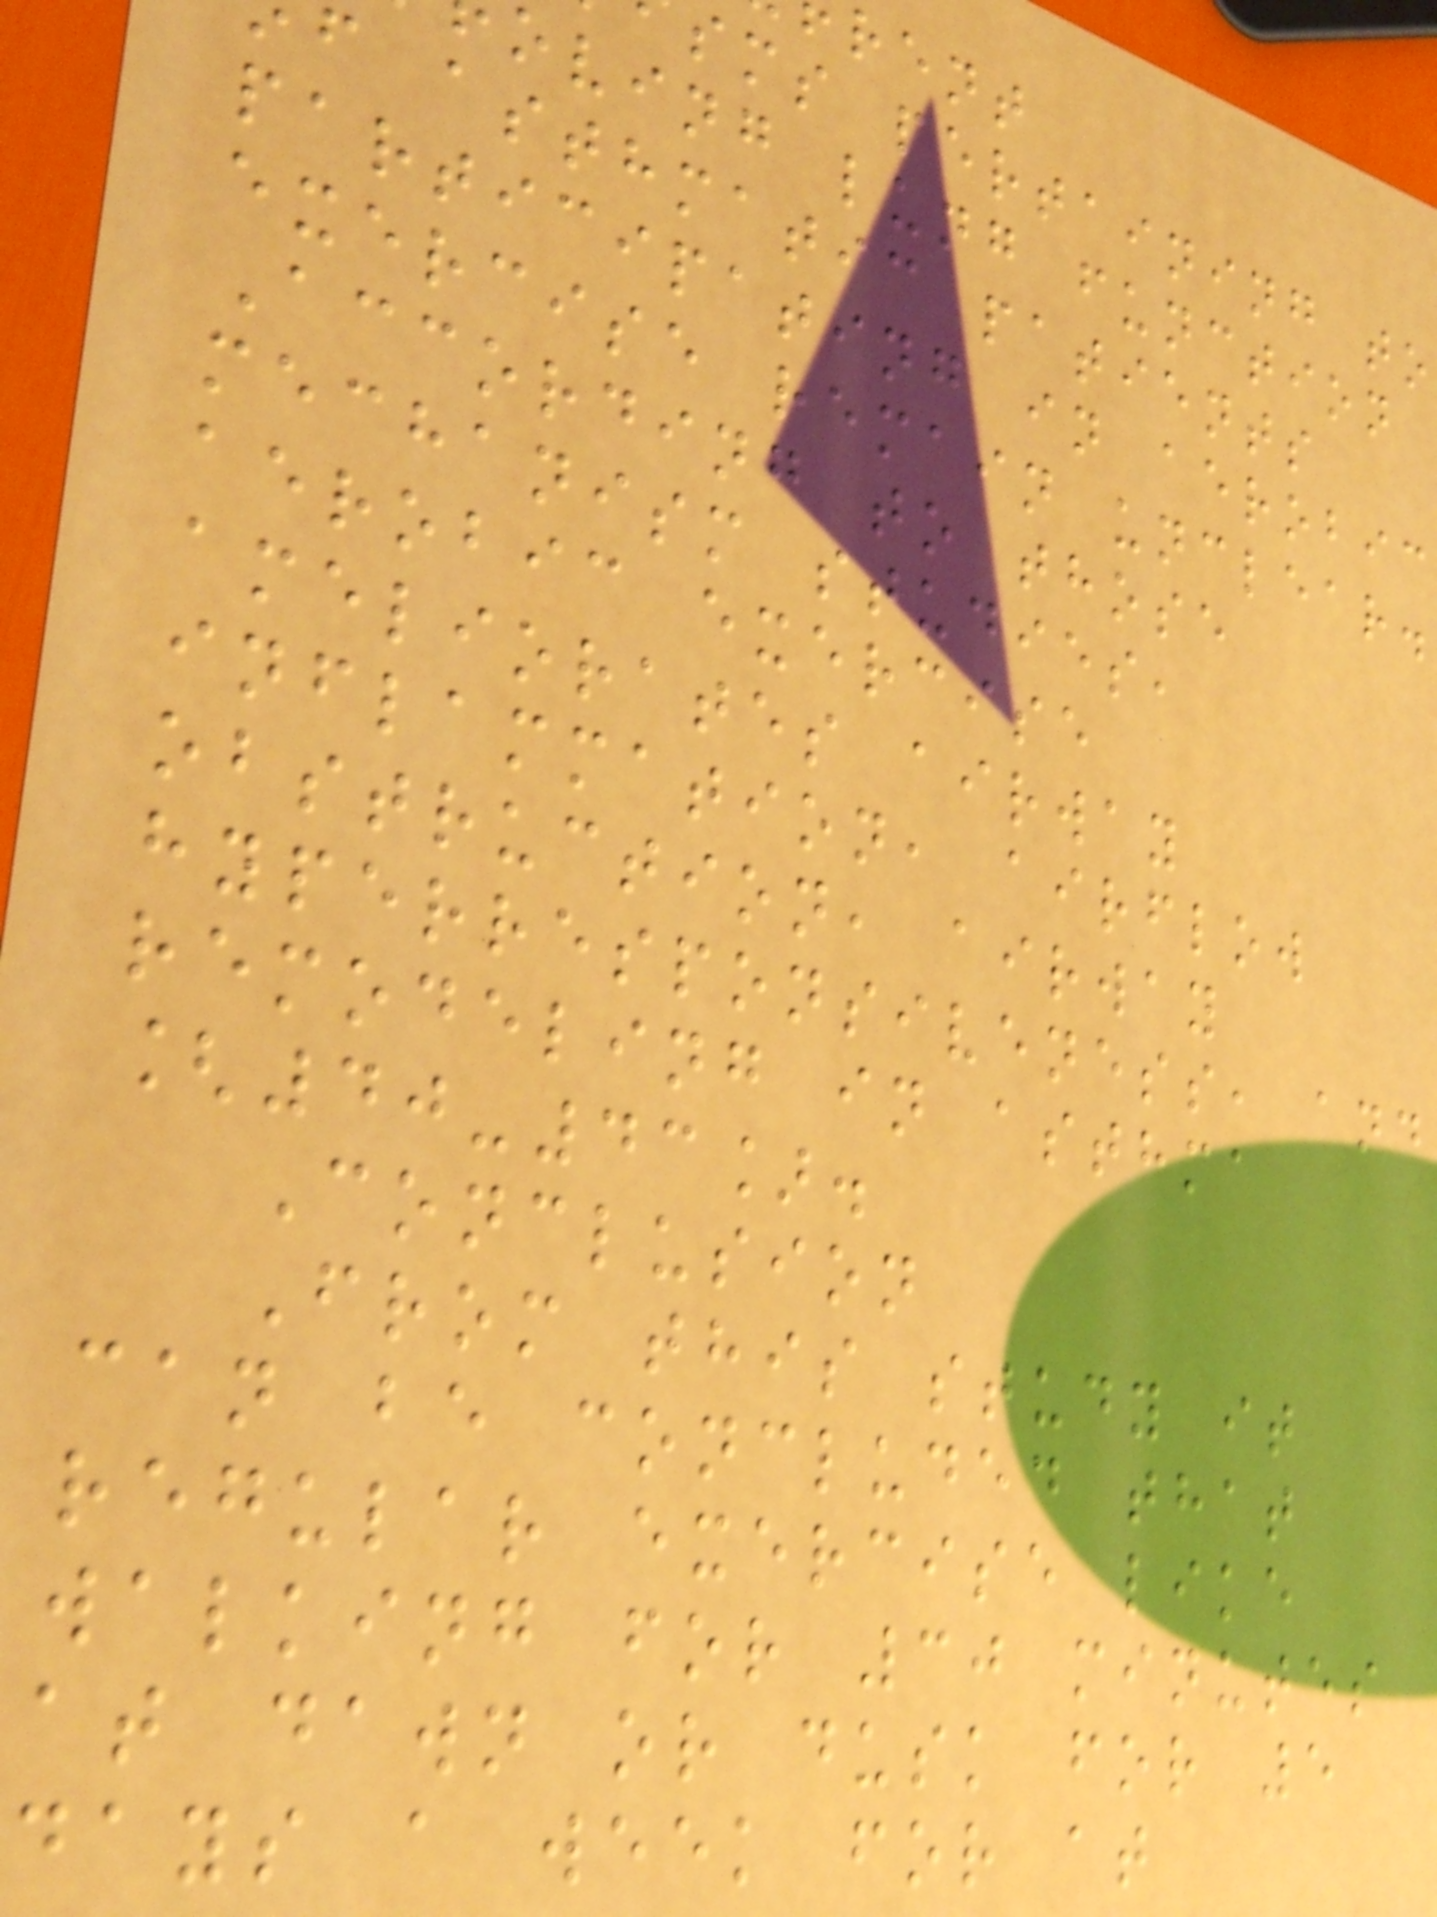rent
sms pertaining to
oving lung function
f asthmatic patients
participating in aerobic
exercise remain unclear.
According to those
mechanism studies,
aerobic exercise
ameliorates airway
inflammation, airflow
obstruction, airway
hyperresponsiveness, and
remodeling in asthma
[40-43].
Conclusion
From this study it
can be concluded that
regular exercise like
walking for 30 minutes
at dawn or dusk for 5
days a week for at
